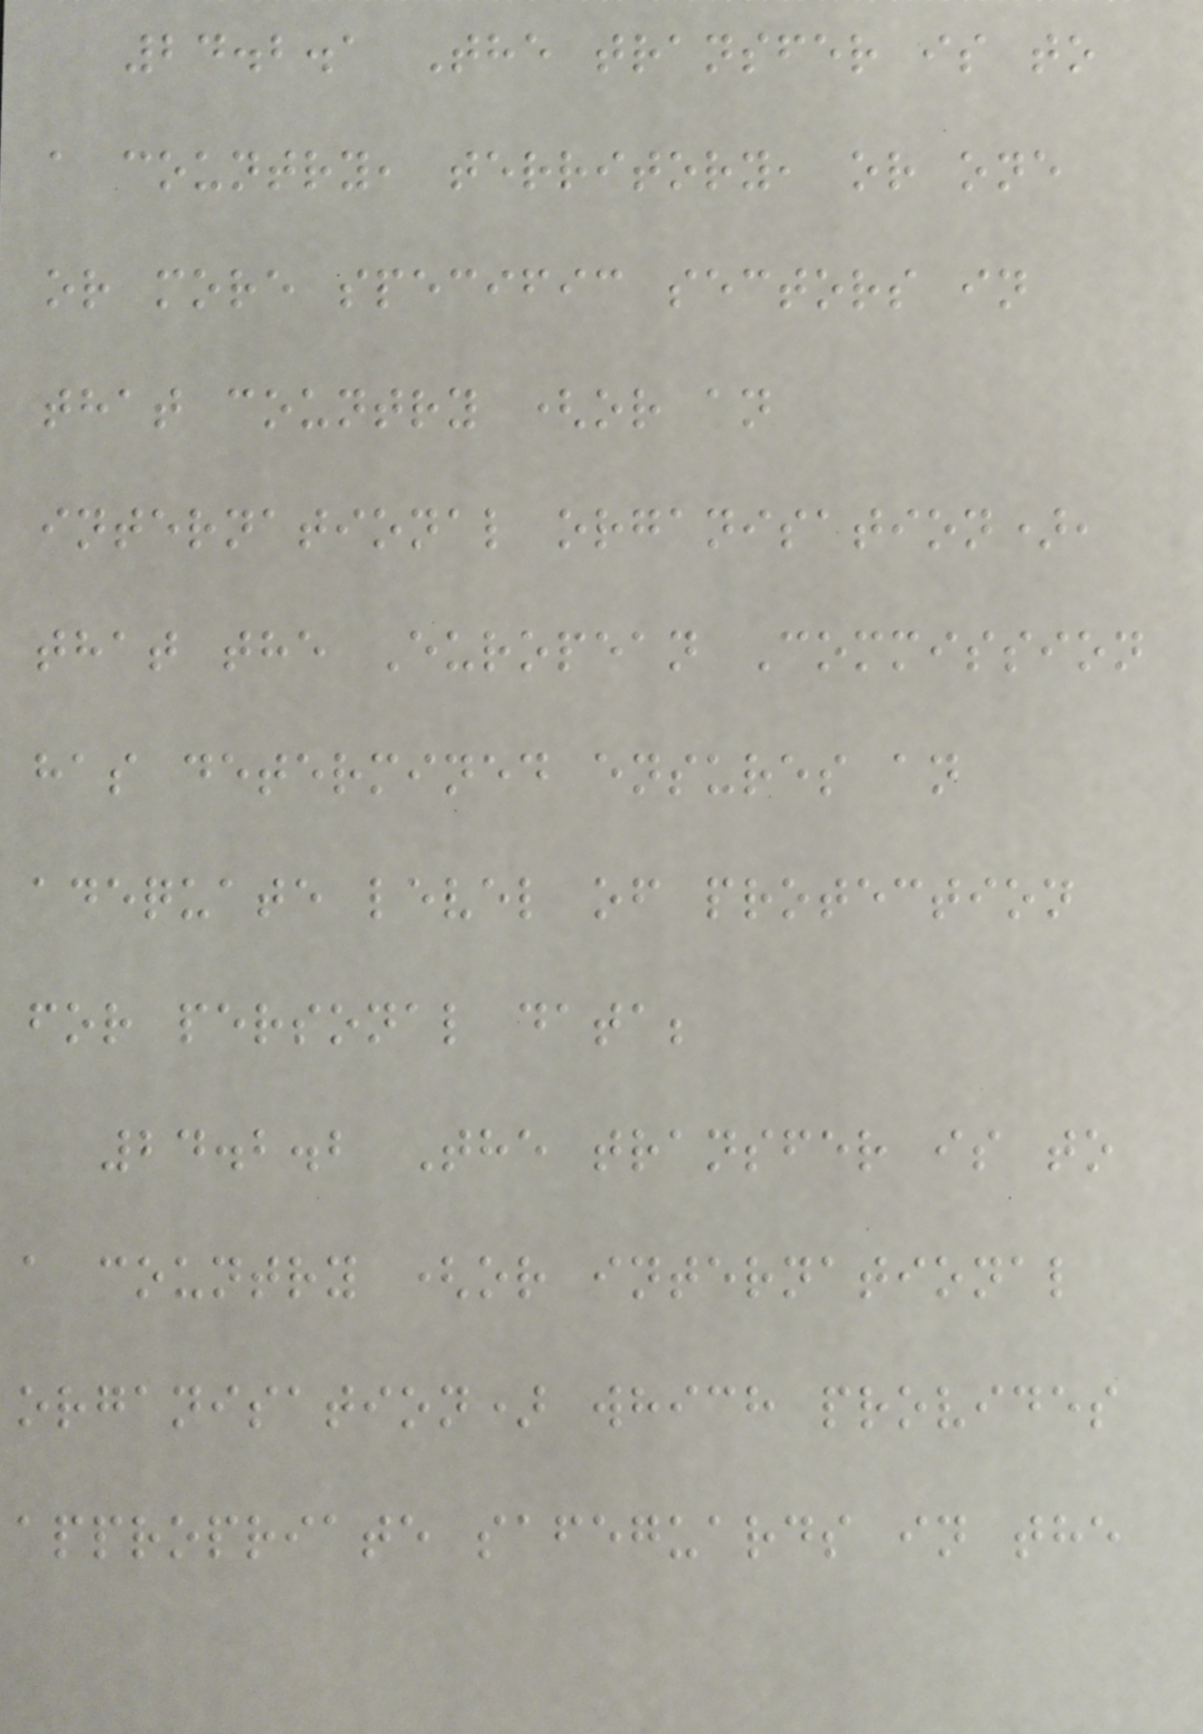24.2.1 The transfer is to
a country, territory, or one
or more specific sectors in
that country (or an
international organisation),
that the European Commission
has determined ensures an
adequate level of protection
for personal data;
24.2.2 The transfer is to
a country (or international
organisation) which provides
appropriate safeguards in the
